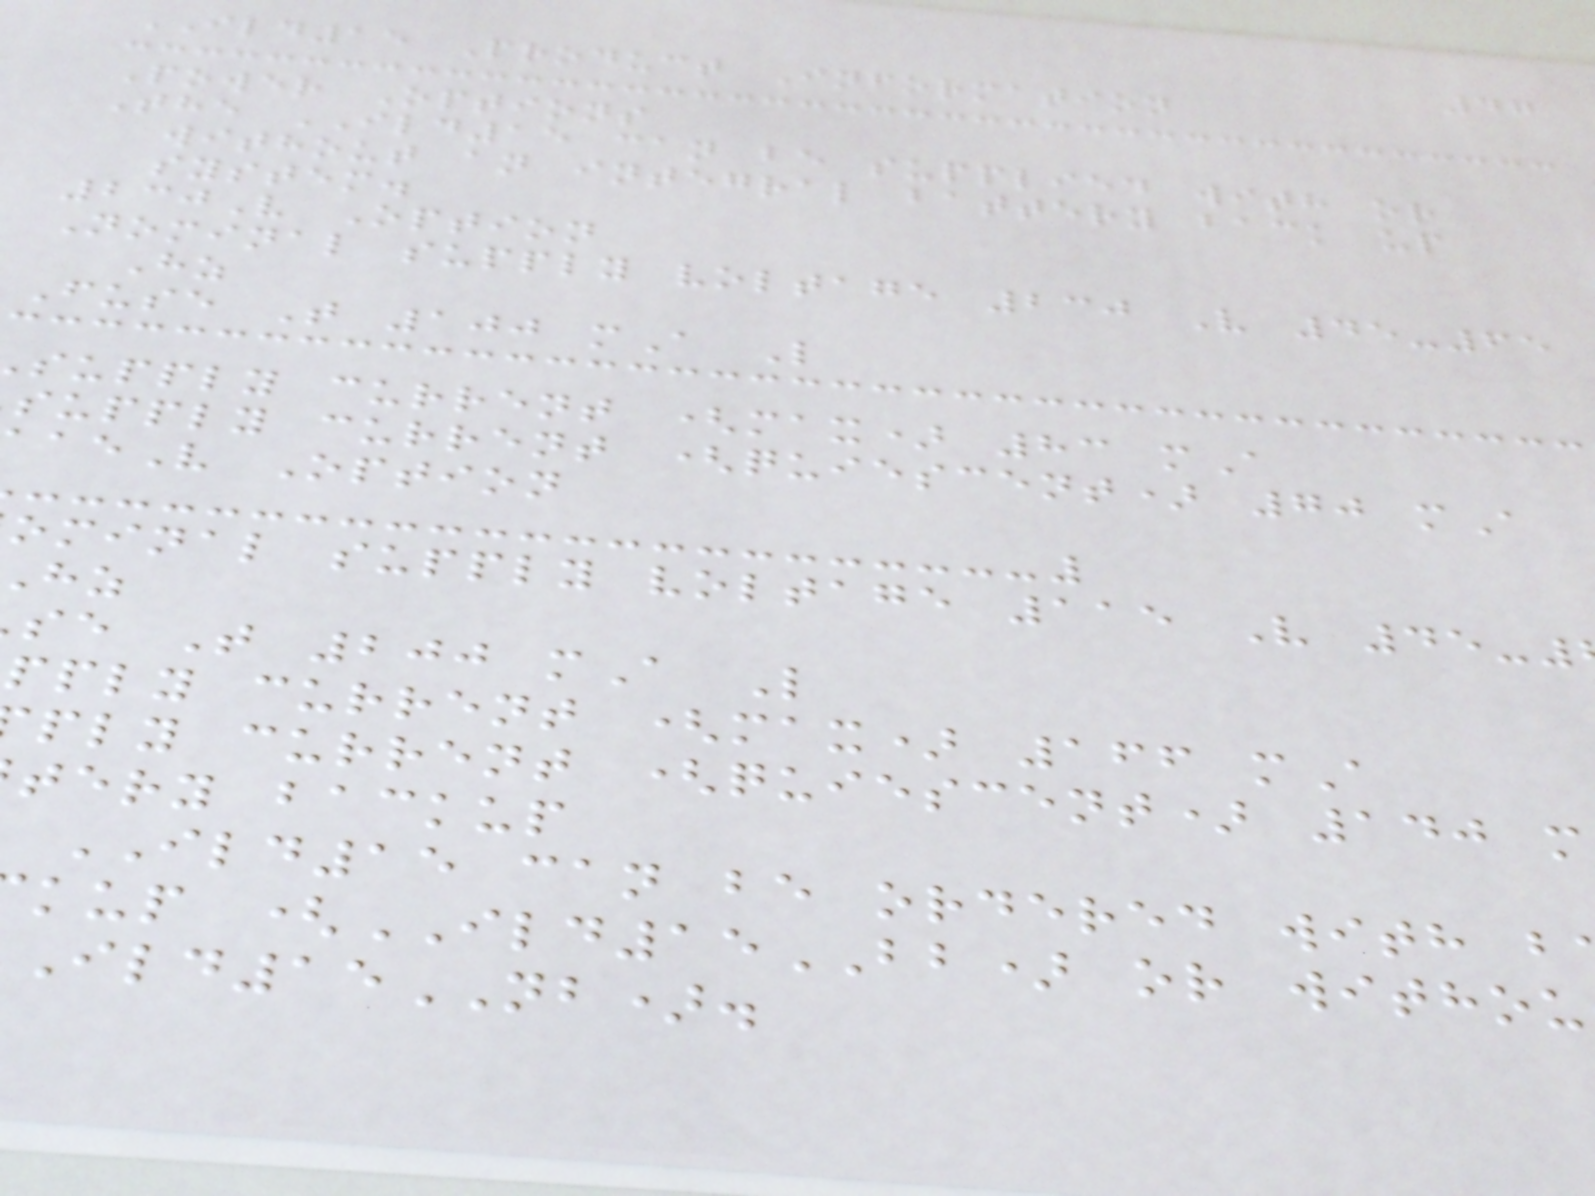47
ILD15 Product Information
Power Options
The ILD15 can be supplied with or
without an integral battery back up
system.
230V Option
Nominal supply voltage 230 V 45-65
Hz
Fuse T 100 mA L
supply current (max) 83 mA
supply current (quiescent) 70 mA
V Option
ominal supply voltage 115 V 45-
se T 200 mA L
pply current (max) 166 mA
ply current (quiescent) 140 m
tery backup
ILD15 can be ordered with b
kup (ILD15BB) or withou
15NB).
